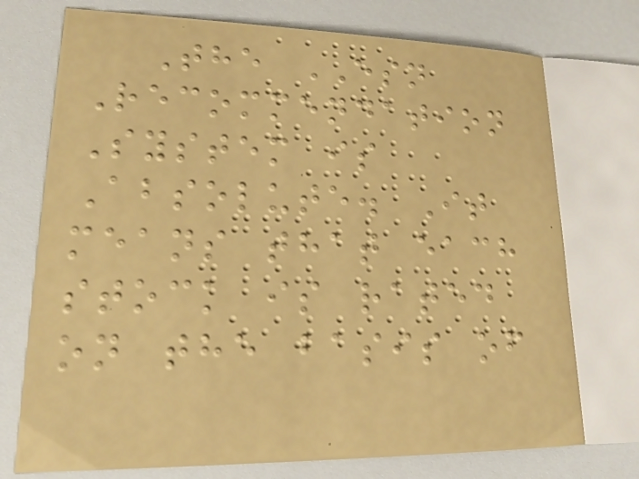The ESN
Recommendation
System is
Absolute. It
means that each
stock is rated
on the basis of
